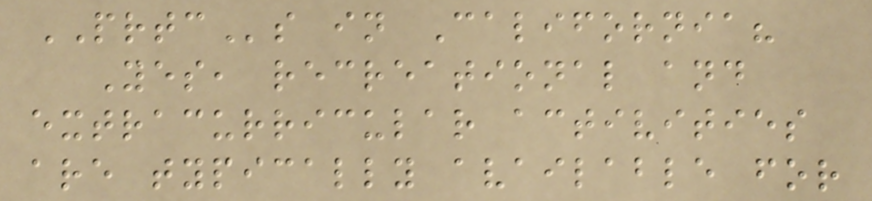PRTCs in California?
Yes, recreational and
extracurricular activities
are typically available for
